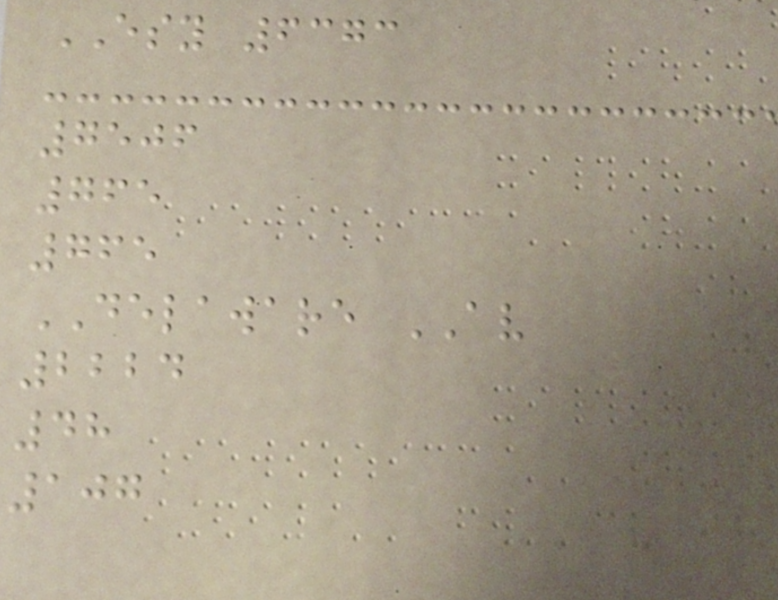ESY 6373
7506
765
765
DELAWARE AV
2224
48
107
